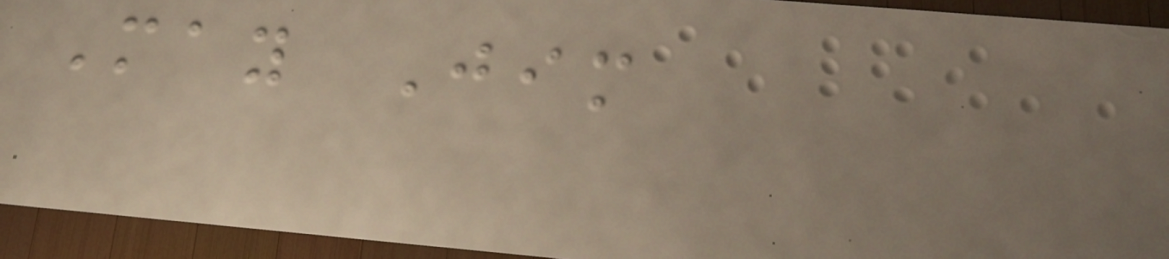May Jim
